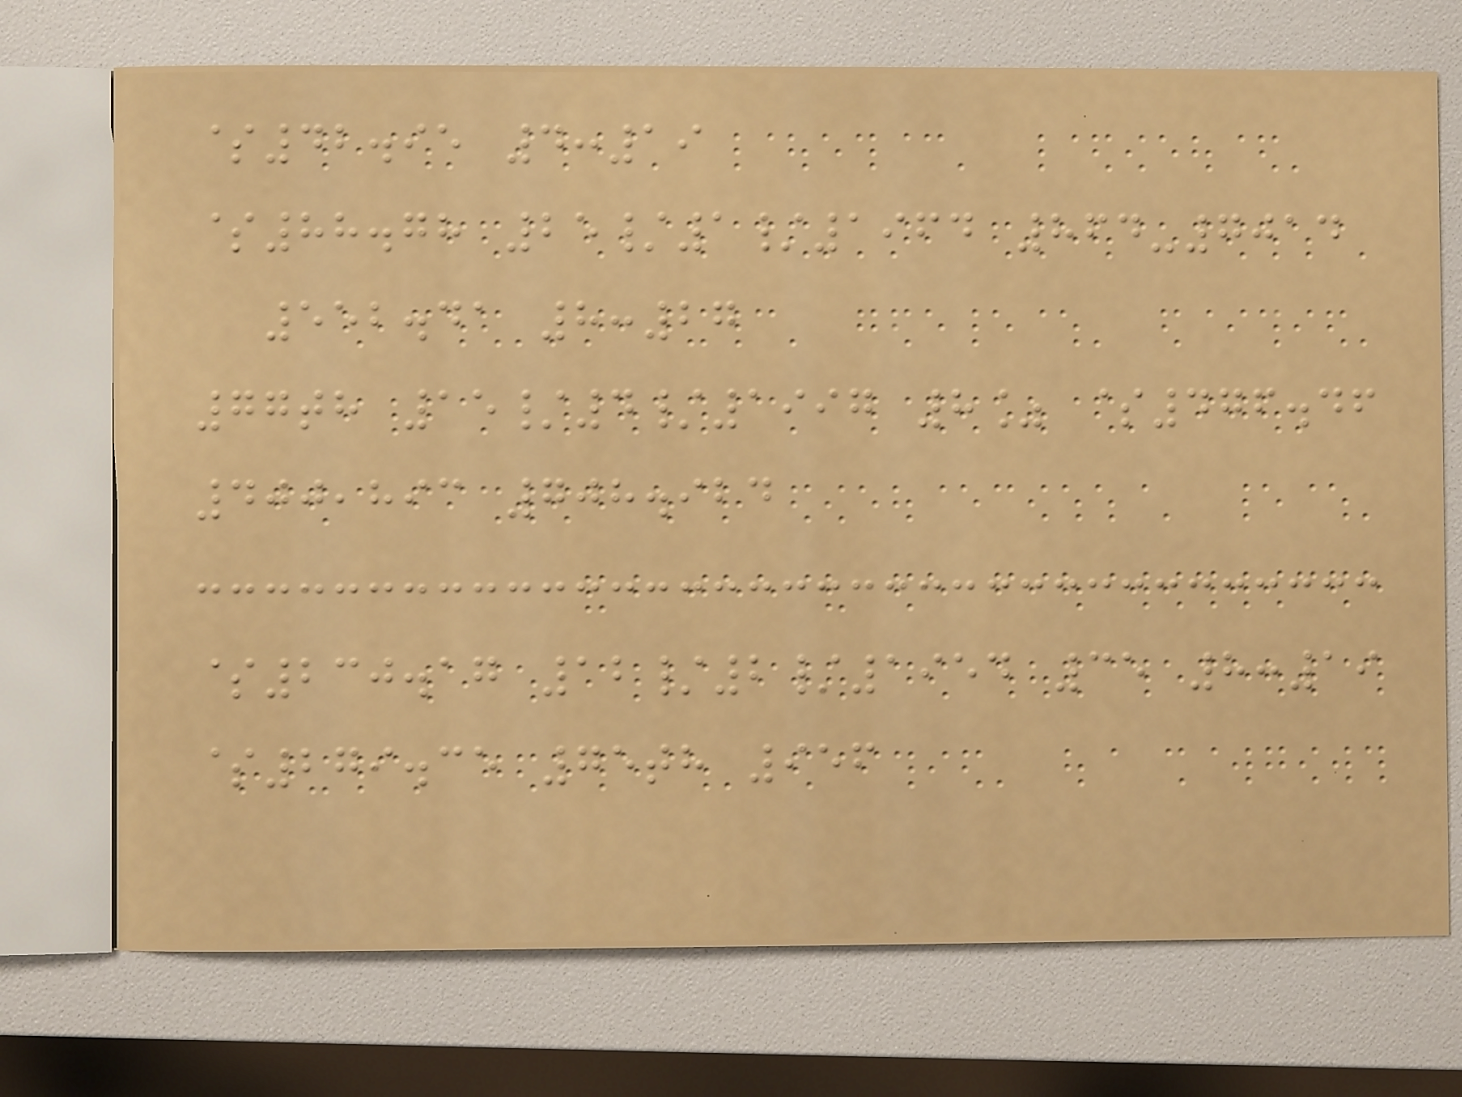$42.95 4:19
$88.78 25/1/1964 864-7014
552.41 8:27
77th 15/4/1997 8% $476.46
400,893 708.924
$230.17 12/2/1954 35 8:19
$279.35 75th 956
